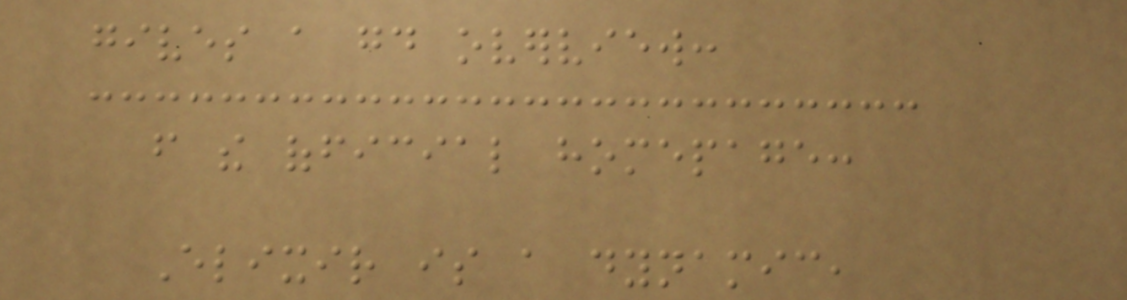gives a good overview:
from the official homepage:
Elixir is a dynamic,
